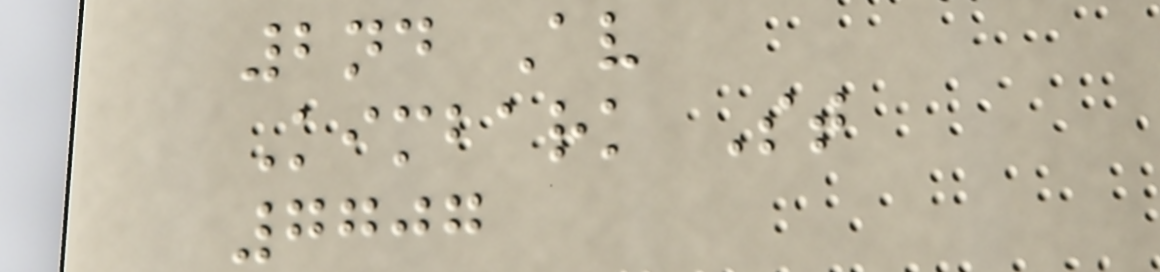2nd Av
Kimbark St
7707
